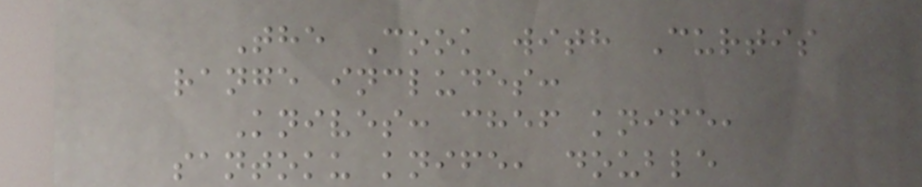The Cook with Curtis
range includes:
Knives: chef knife,
santoku knife, double
